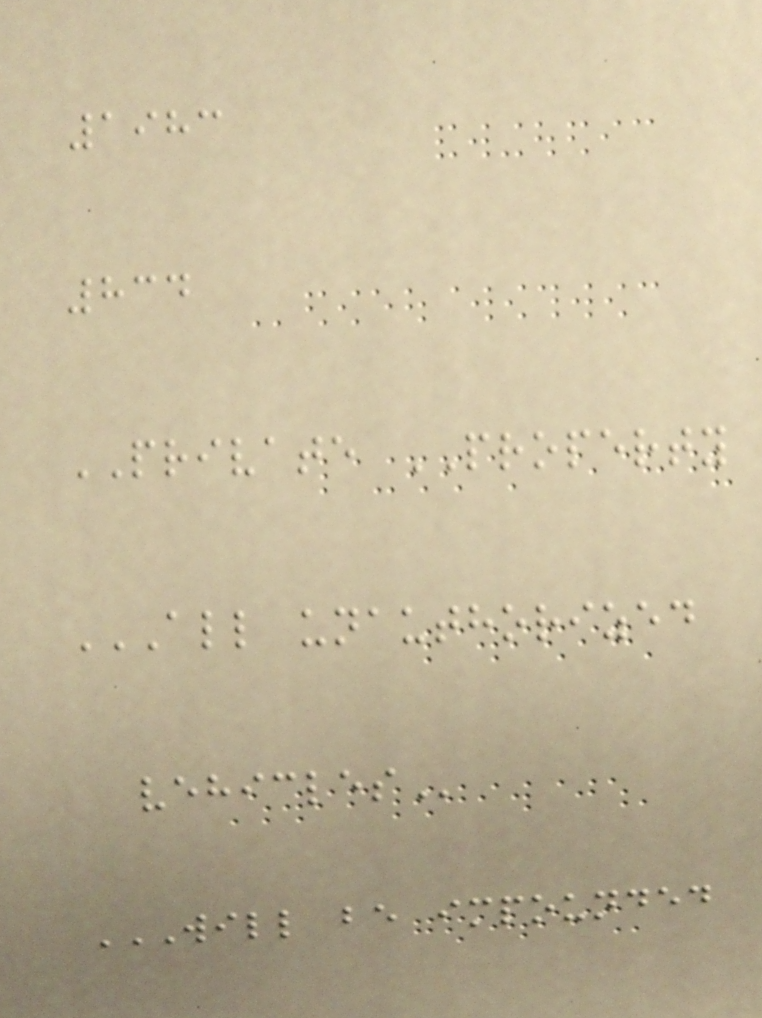1983
834
PRIVATE PROPERTY
ALL UNAUTHORIZED
VEHICLES
WILL BE IMPOUNDED
